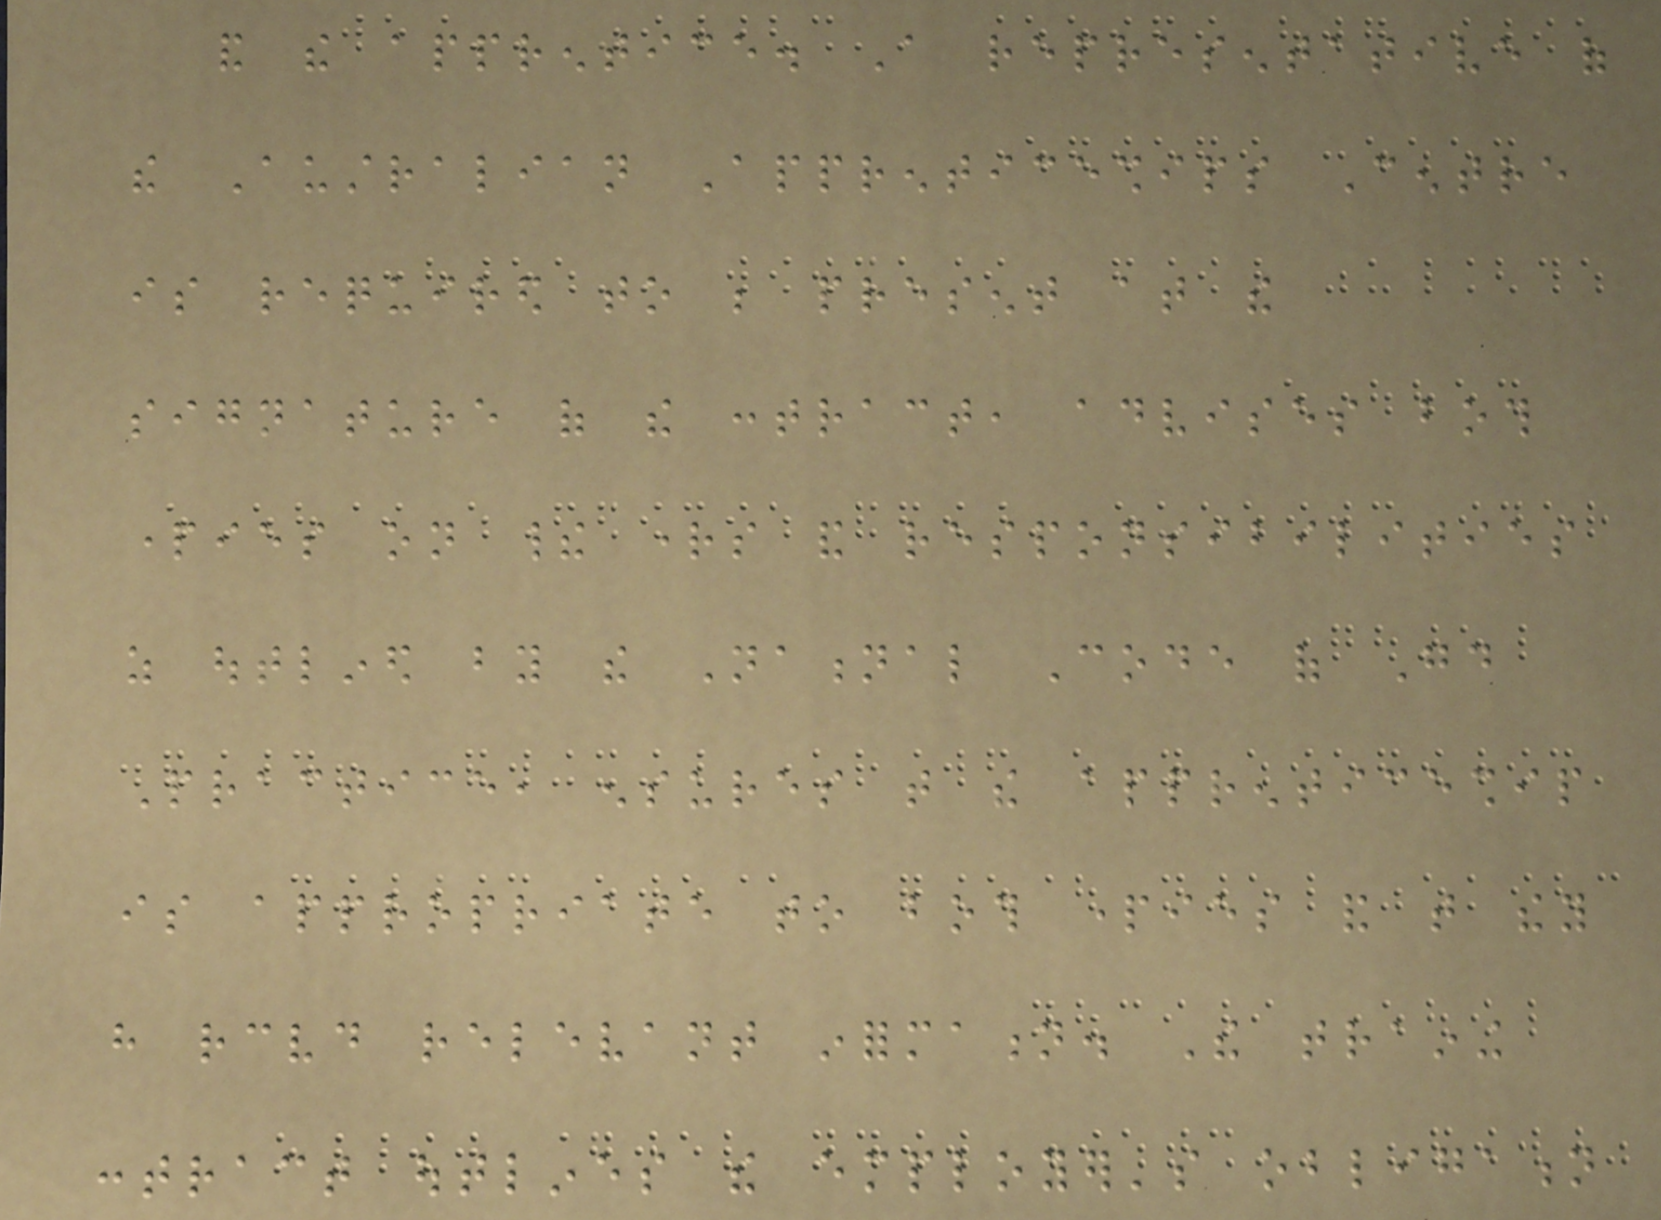and the apprentice. A representative of
the Australian Apprenticeships Centre
is required to be present at the
signature of the contract, advises both
parties on their rights and responsibilities
as outlined by the National Code of Good
Practice, ensures that the apprenticeship
is appropriate to both parties and that they
have received relevant information. The training
contract outlines the employer's obligation
